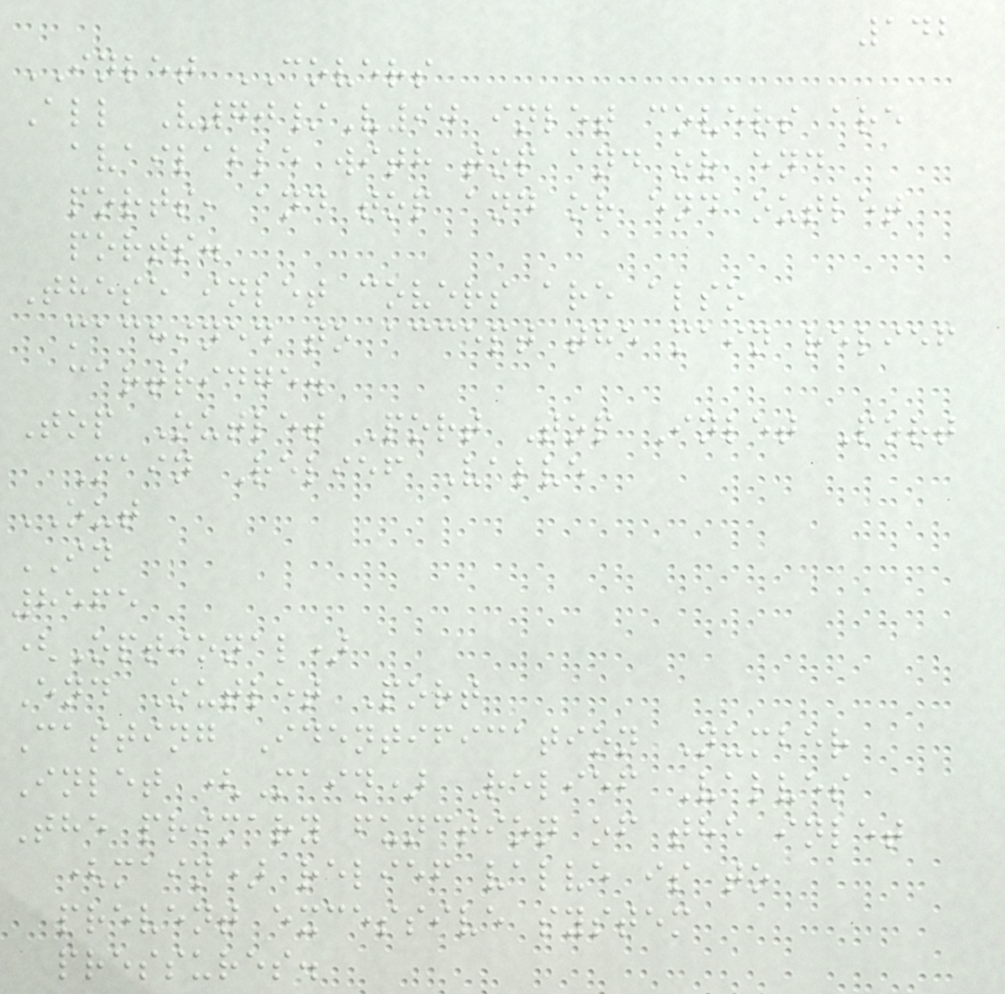142
INLET COVERS
All V70/V90 inlet covers are
available with top and or end
ports, and top and or end outlet
ports.
These inlet covers are also
machined to accept the main relief
cartridge.
Top Outlet Port Top Inlet Port
Main Relief Valve
OUT
IN
8565
(Optional)
End Outlet Port
Casting Identification Number
Inlet (Main) Relief Valves
The primary function of the inlet
(main) relief valve is to
prevent excessive system
pressures.
